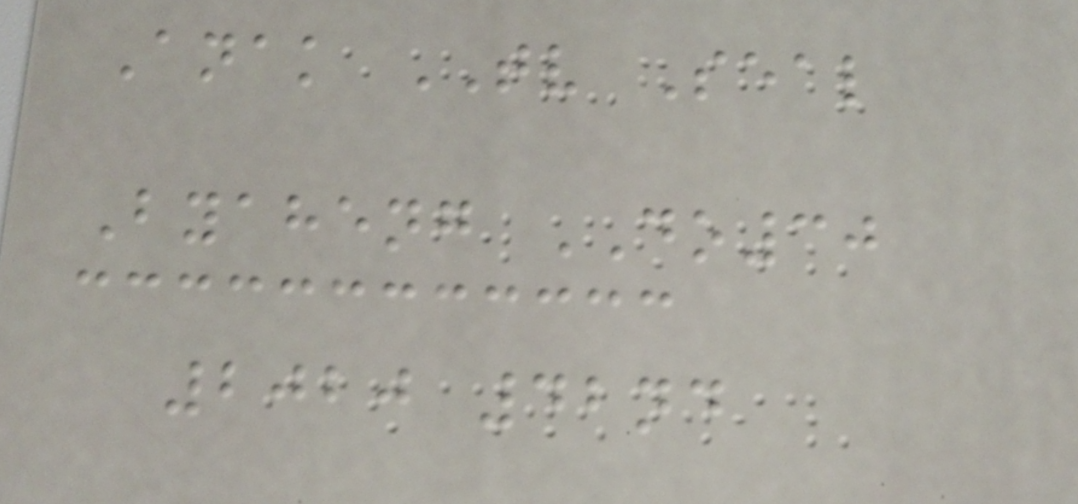Anak TV Seal
Byaheng DO30
2020 42nd
